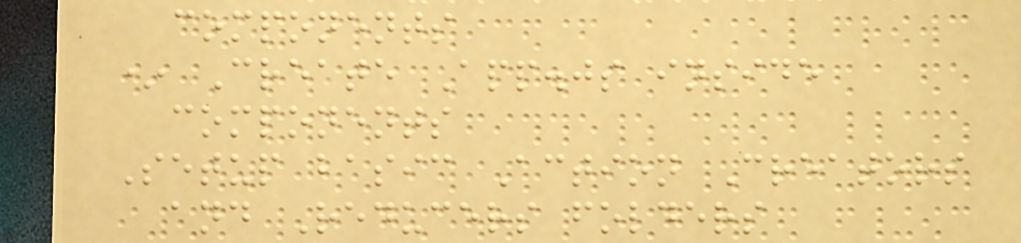components
* Create App.js inside
components
Setup basic Action Creators
and Reducers folders
